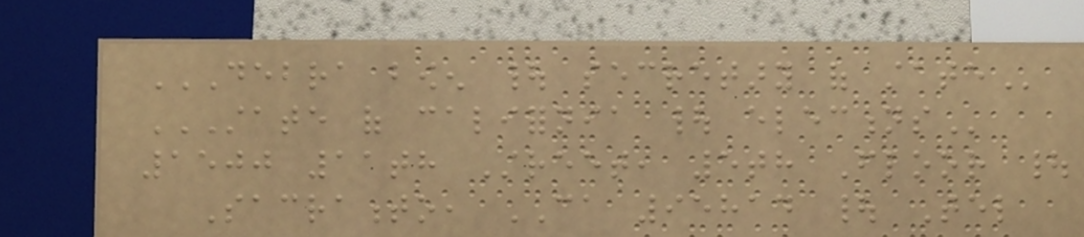DEBRA BOWEN | SECRETARY OF STATE
STATE OF CALIFORNIA | ELECTIONS
1500 11th Street, 5th Floor |
Sacramento, CA 95814 | Tel
